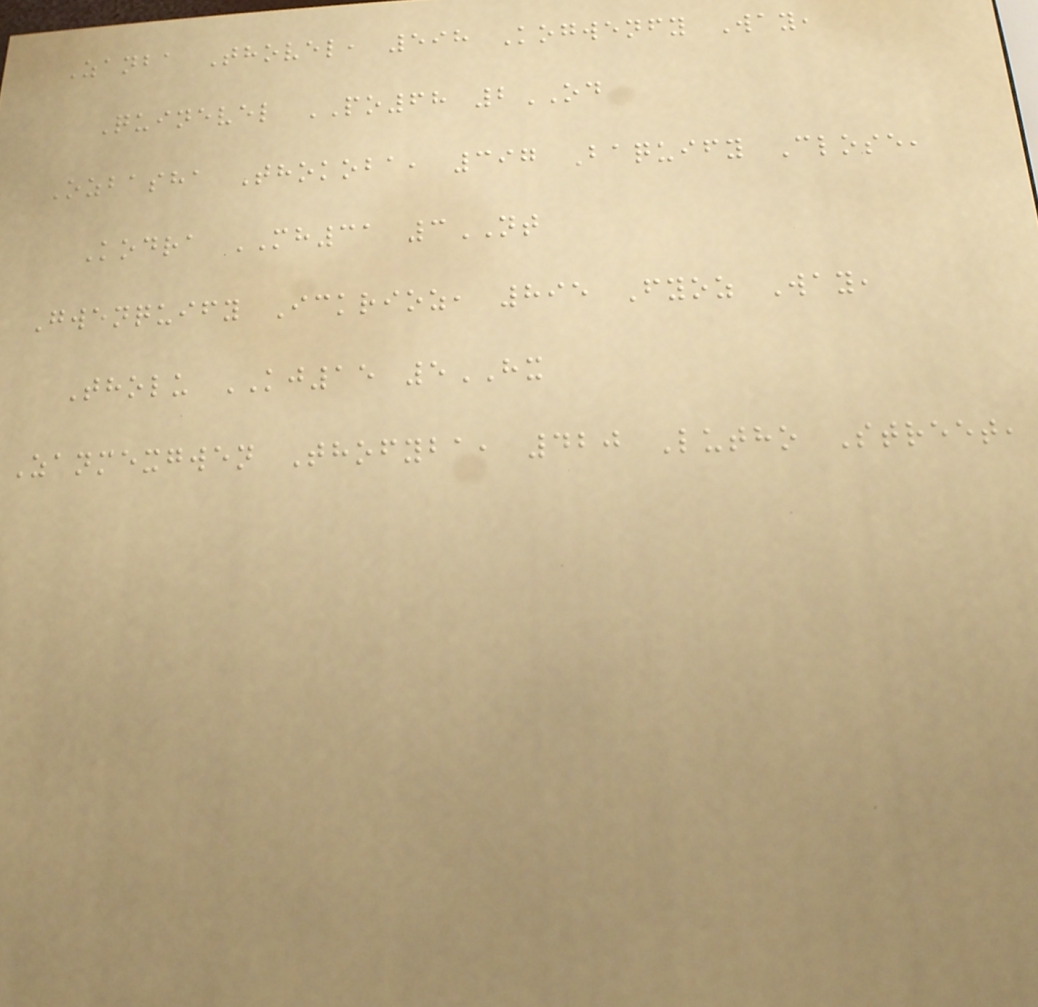Zanba Thovel, 598 Kogwenfy Way,
Quinevel PO68 2OD
Ozbasha Thokoba, 397 Baquify Close,
Kodra MH31 3NT
Gwenquify Ickrioz, 895 Fyoz Way,
Tholu KJ15 5HX
Zanmexgwen Thofyba, 420 Lutho Street,
